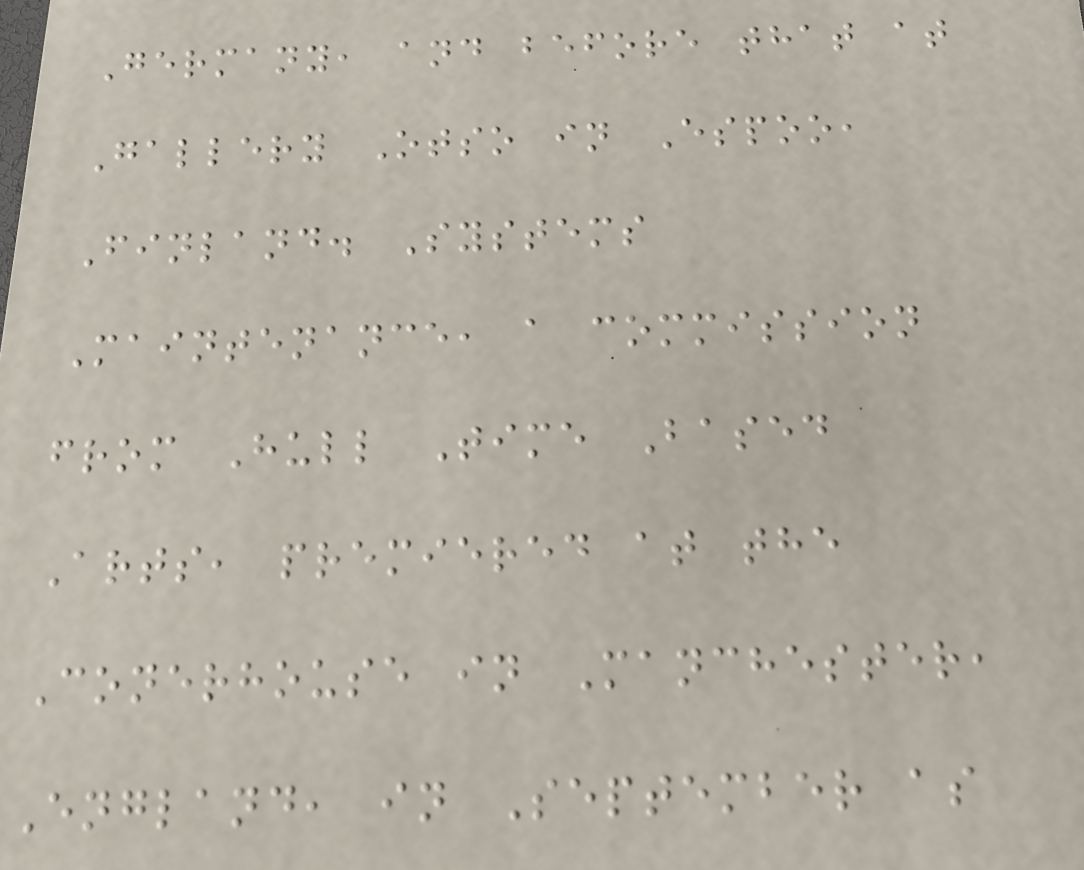Germany, and before that at
Gallery Otso in Espoo,
Finland. Systems
Maintenance, a commission
from Hull Time Based
Arts, premiered at the
Conerhouse in Manchester,
England, in September as
